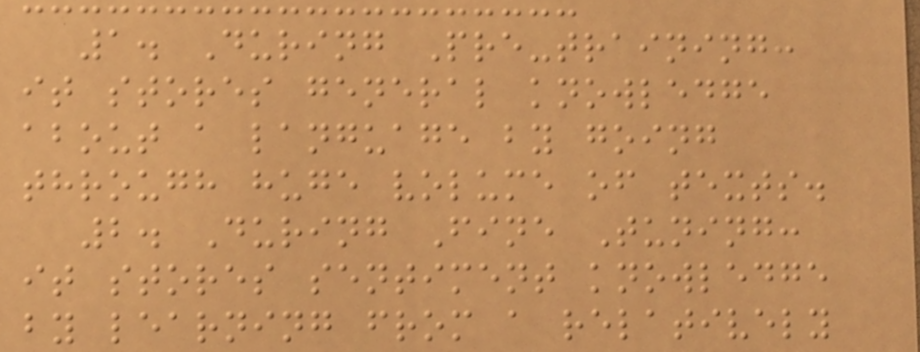1. During Pre-training:
it stores general knowledge
about a language by going
through huge volume of texts.
2. During Fine Tuning:
it stores sentiment knowledge
by learning from a relatively
